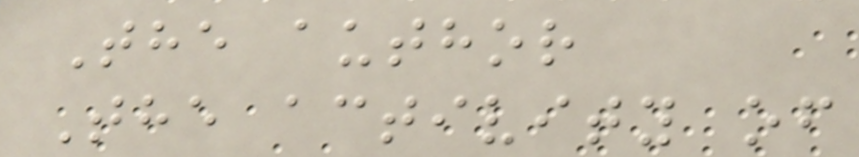The author
The activity of
